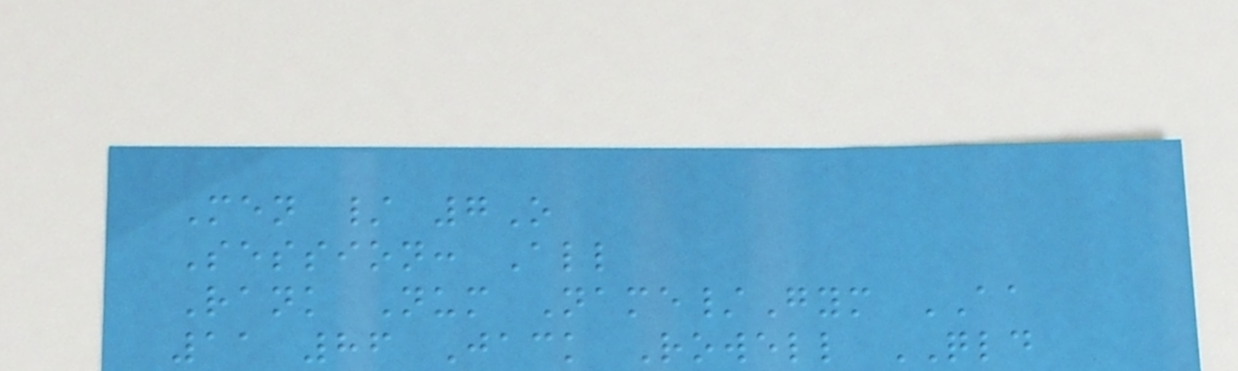Men / 7O
Session: All
Rank Num Name/Gym AA
11 86 Jack Rowell QLD
